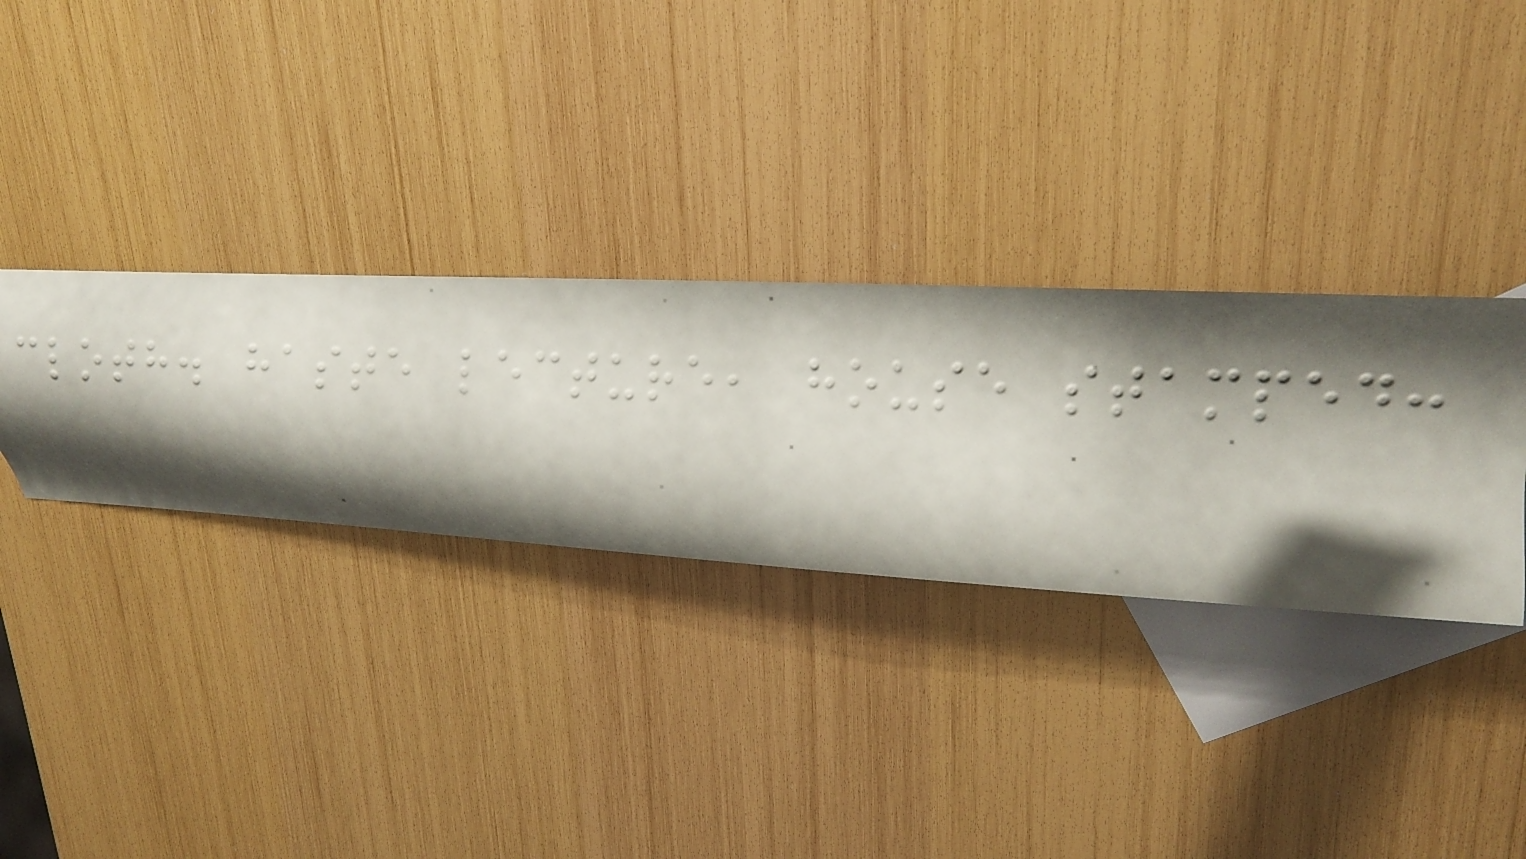cloth. haste lecture, house stamped:
